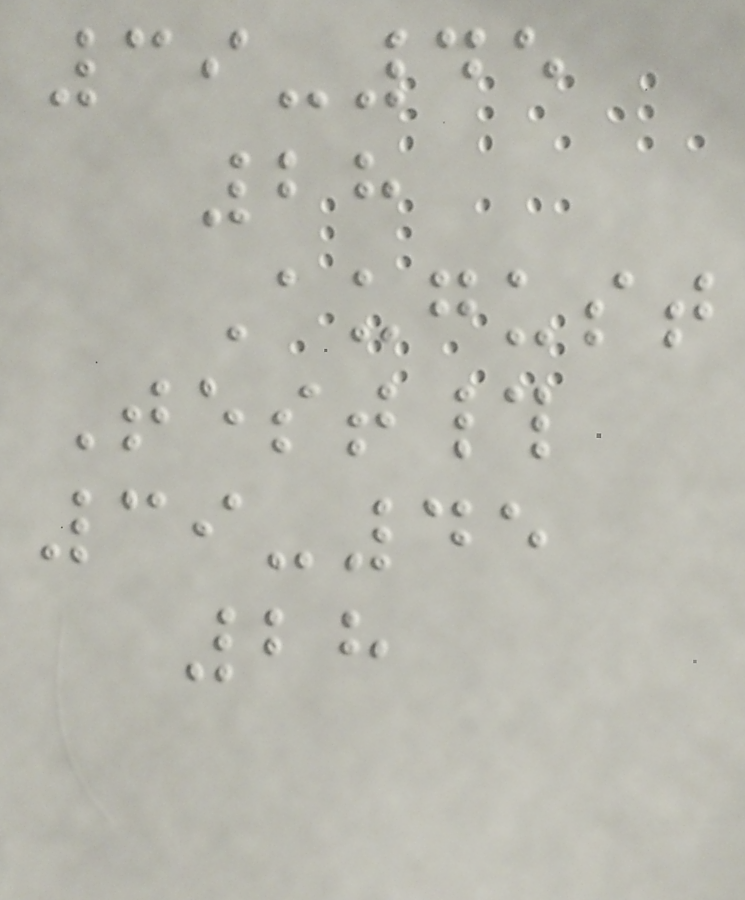39-45
28
August
Test#
39-45
28
